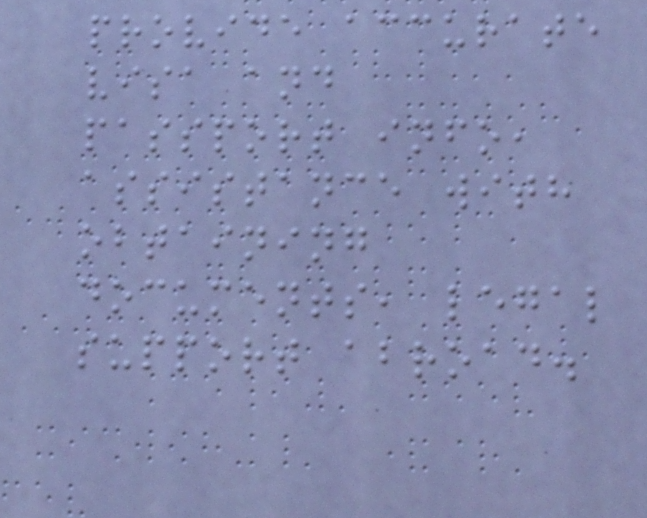provide accurate
visa and
passport info,
assistance with
obtaining
documents, legal
support abroad.
